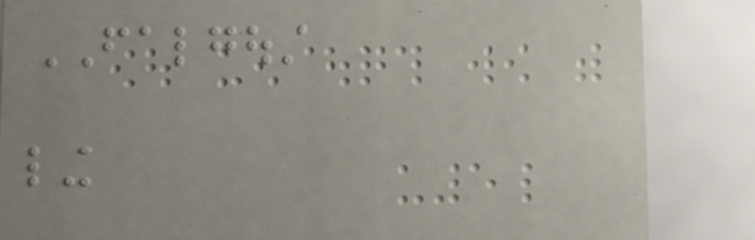FALGOUST
ling
